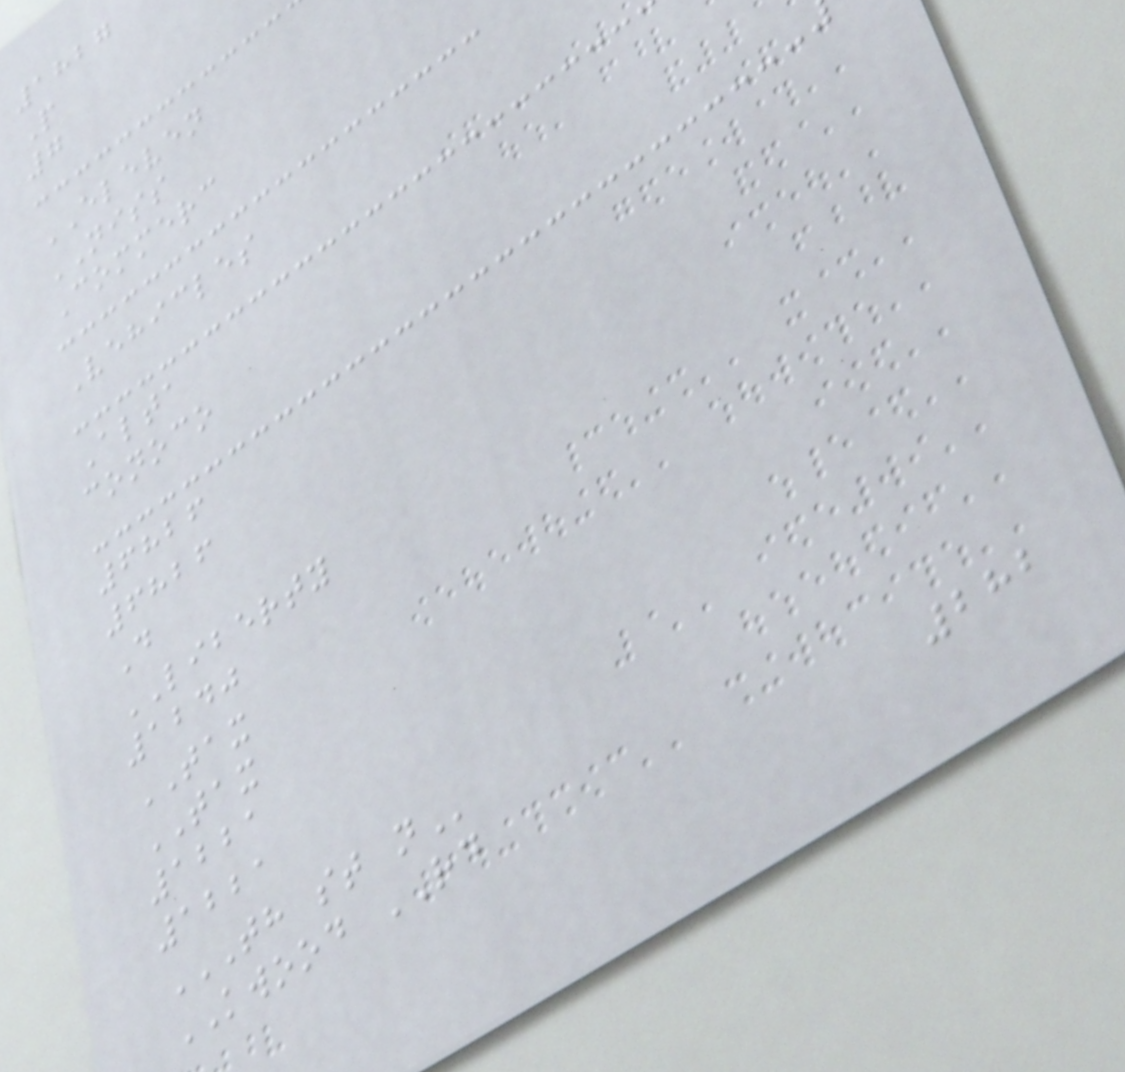1827
P
7
ELEVEN
NISS
Commerc
Vehicles
Alta
conoco
6826
6826
D
LIBERTY
1240
TAX
TAX
1221
1221
TH ST N
KWOOD RD
282
